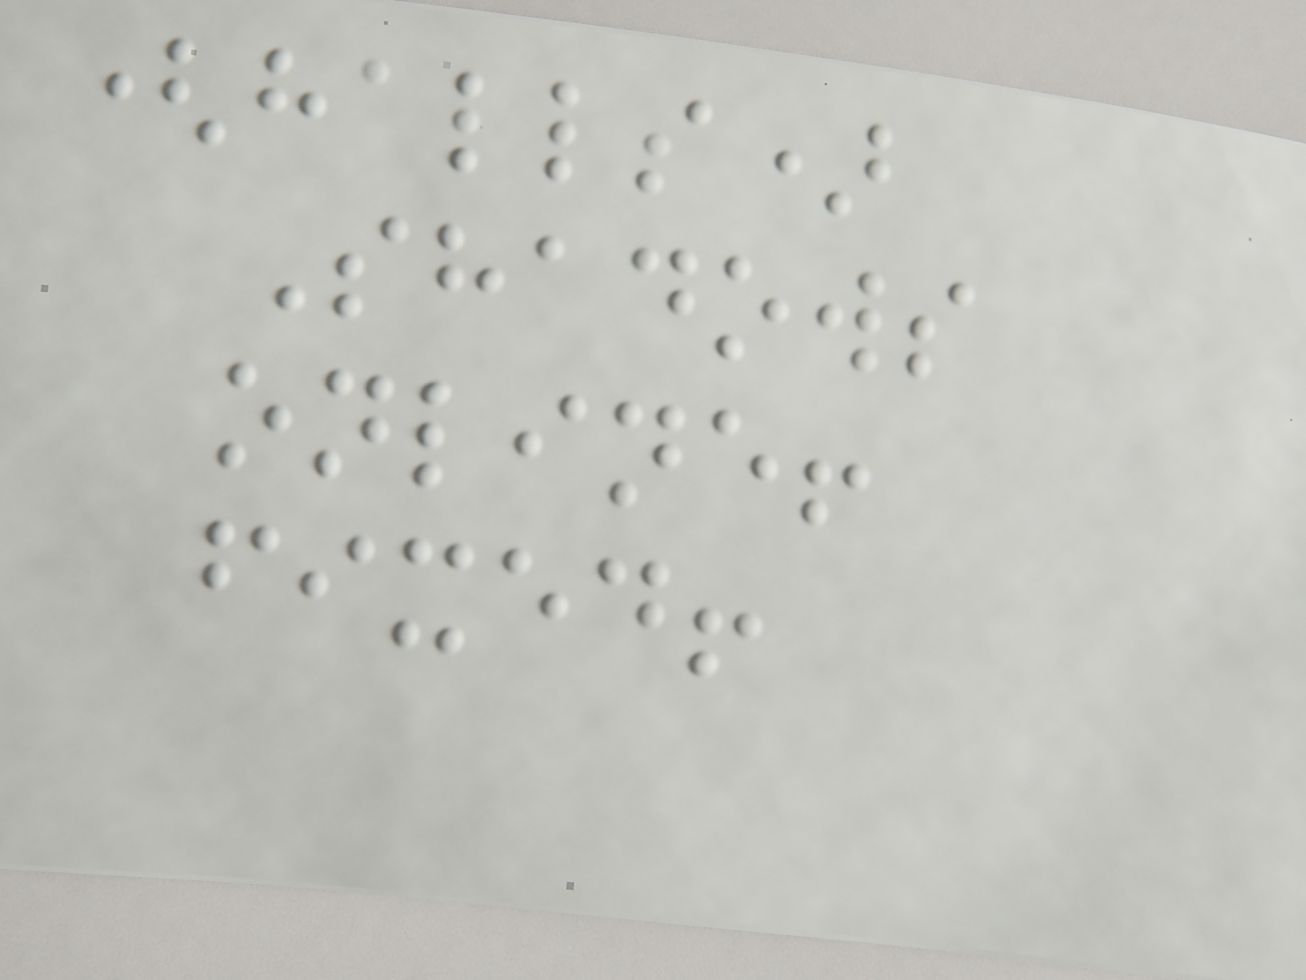(halls)
Shadows
online!
fixed!
